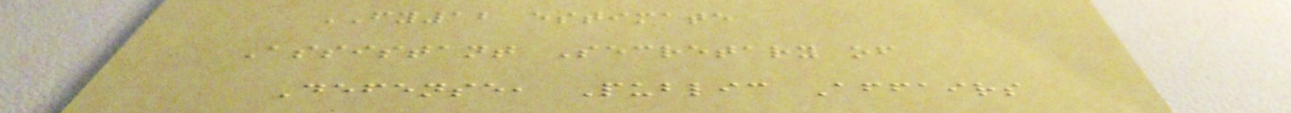FY12 estimate
Assistant Secretary of
Defense, Public Affairs
